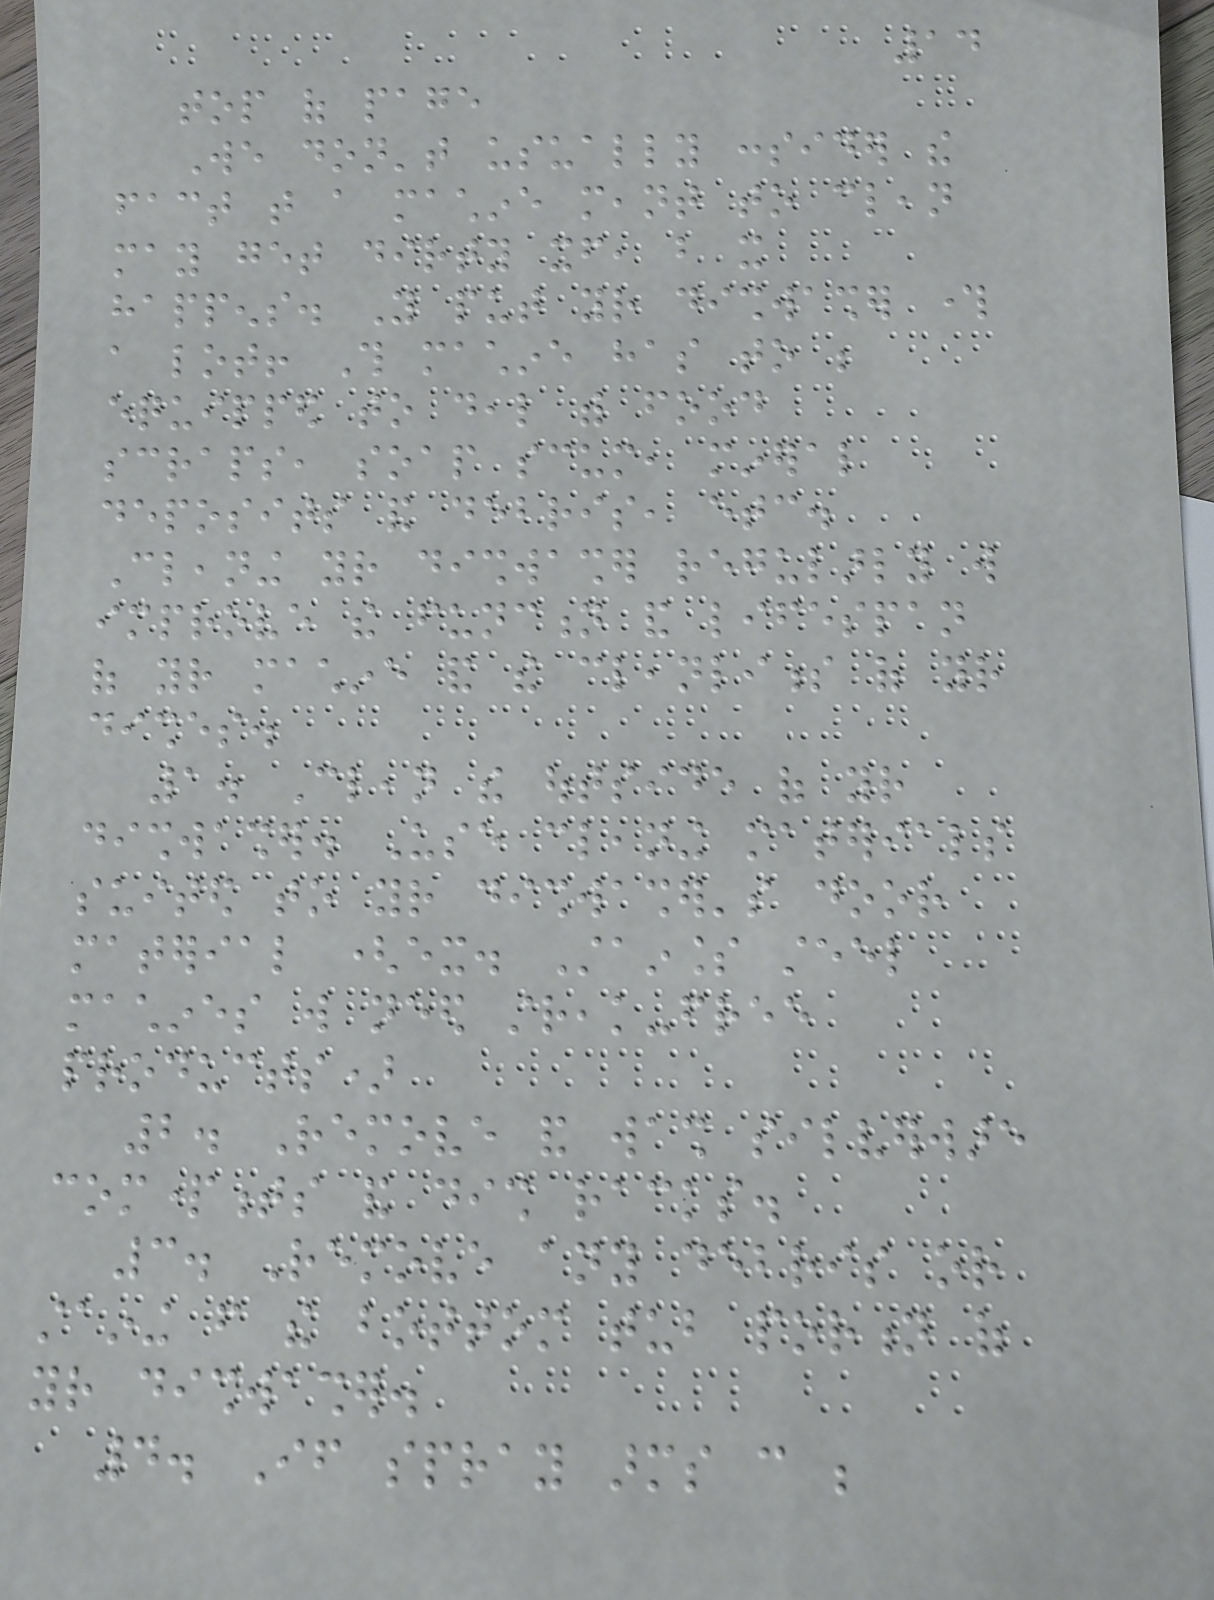14
top of page
We don't usually consider the
fact that a machine meant to clean
may get dirty itself, but it
happens. You put your dishwasher through
a lot! This machine has to be
equipped to deal with food
scraps, soap scum, mineral
deposits and debris, etc.
Cleaning your dishwasher regularly will
improve the function and lifespan
of your machine and the cleanliness of your
dishes.
1. Clean the outside of your
dishwasher. Use cleaning materials
suited to your dishwasher's door
material (ex. Stainless steel
machines will need streak-free
products)
2. Remove and wash silverware
compartments and dish racks.
3. Remove any debris or
staining from the bottom tub portion of
your dishwasher.
4. If spray arms can be
